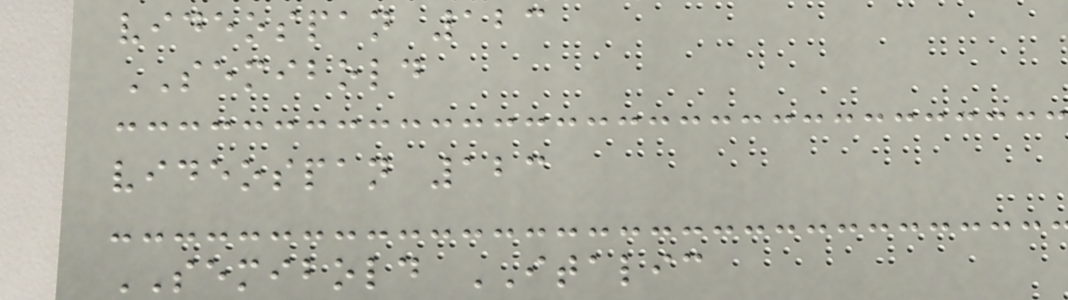videospan 123
SEMIBOLD
videospan 123
SEMIBOLD ITALIC
